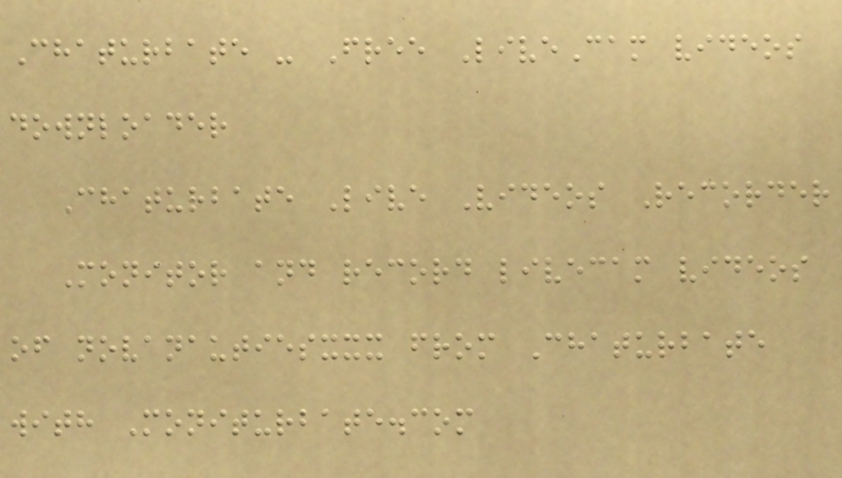Chaturbate - Free LiveCam videos
downloader
Chaturbate Live Videos Recorder
Monitor and record livecam videos
of novanautiesxxx from Chaturbate
with Moniturbate.com
